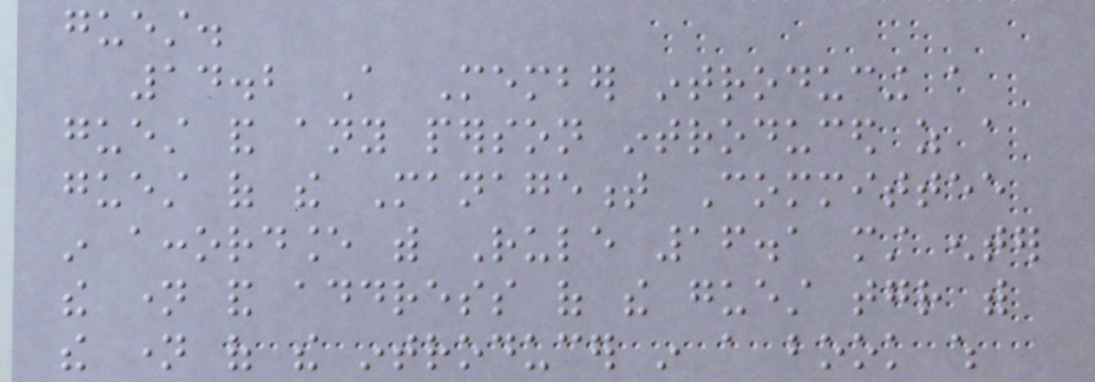guest.
14.2 A Member introducing a
guest and any person introduced as a
guest of the Management Committee
in accordance with Rule 16.1 must enter
the name and address of the guest together with
the name of the introducer in a book which
